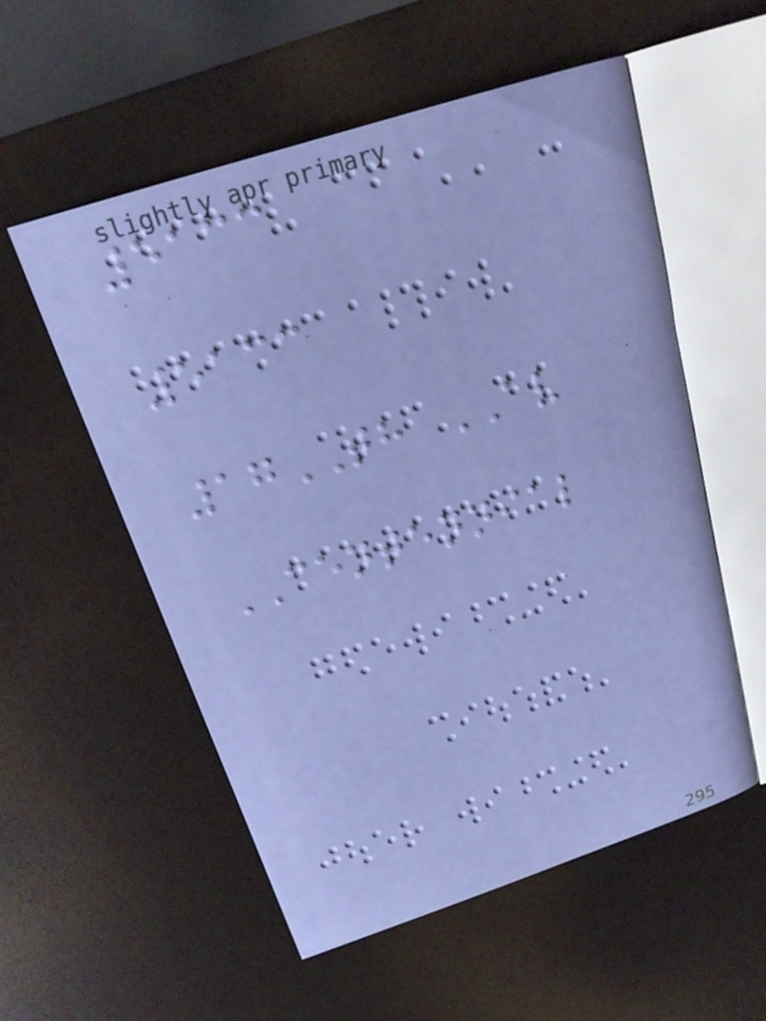5133
5133
17TH AV
CENTENNIAL
